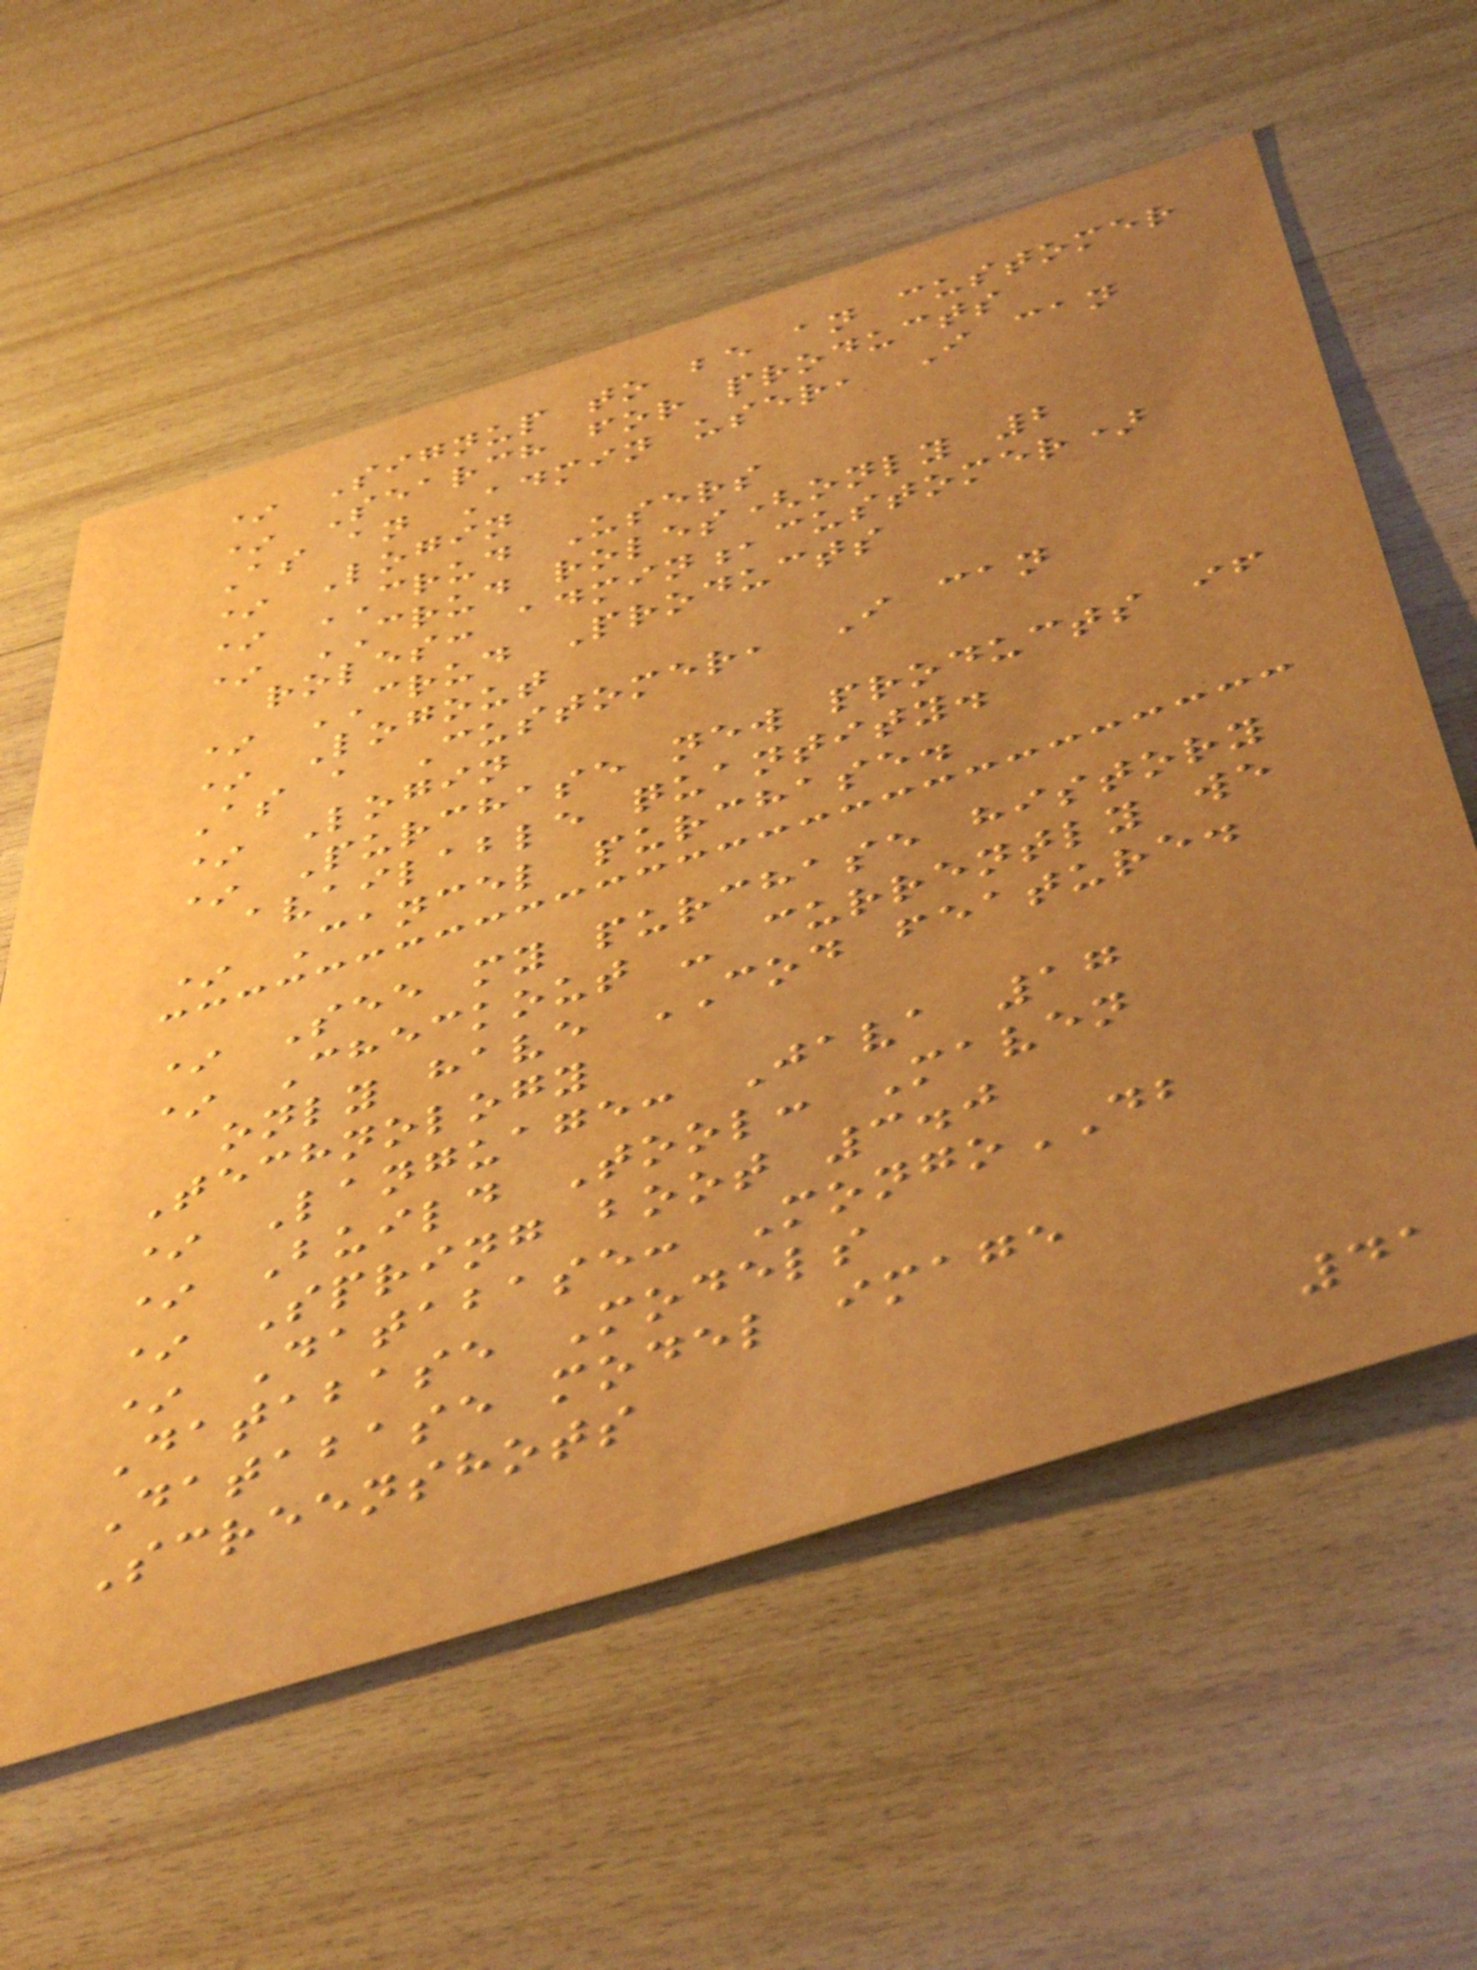* Signup to be an customer
* Search for products
As an Admin user, I can
* Login
* CRUD Users
* CRUD roles(only 2
roles: admin,customer)
* CRUD Products
* Logout
As a Customer, I can
* Login
* Purchase new products if
available quantity.
* Cancel purchase.
* See my purchase history
* Checkout - currently we
only have COD feature.
Technology
* Language: Java 17
* Build Tool: Maven
* Spring boot 3.0
* Database: MongoDB
Database Models
Database model image
Screenshots
41
